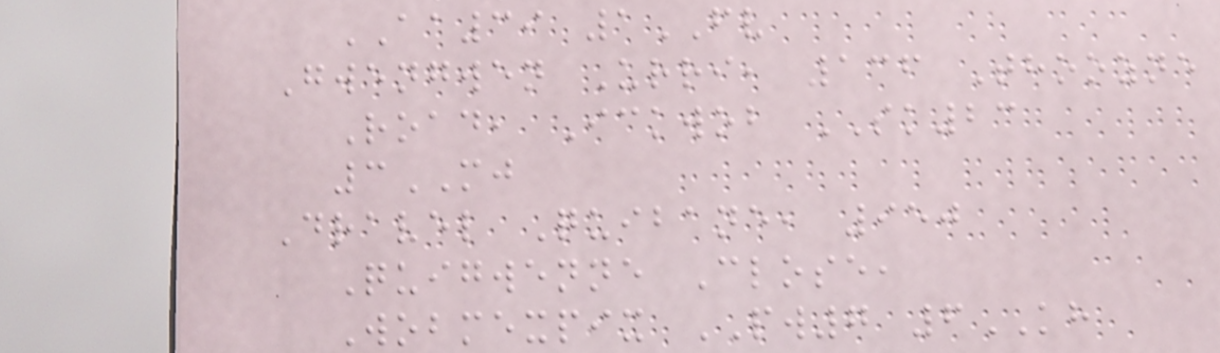AA39 1FV
Gwengwen Urri, 136 Thoozne
Road, Ickwob SK23
3MJ
Dravel Quibane, 950
Quigwenne Close,
Wobmexpix PW7 6KH
